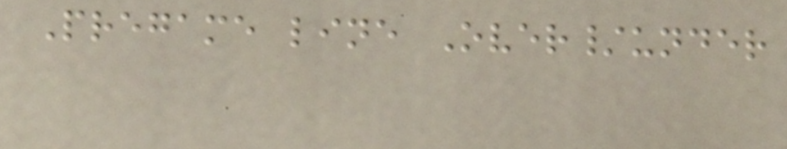Pregame line Over/under
